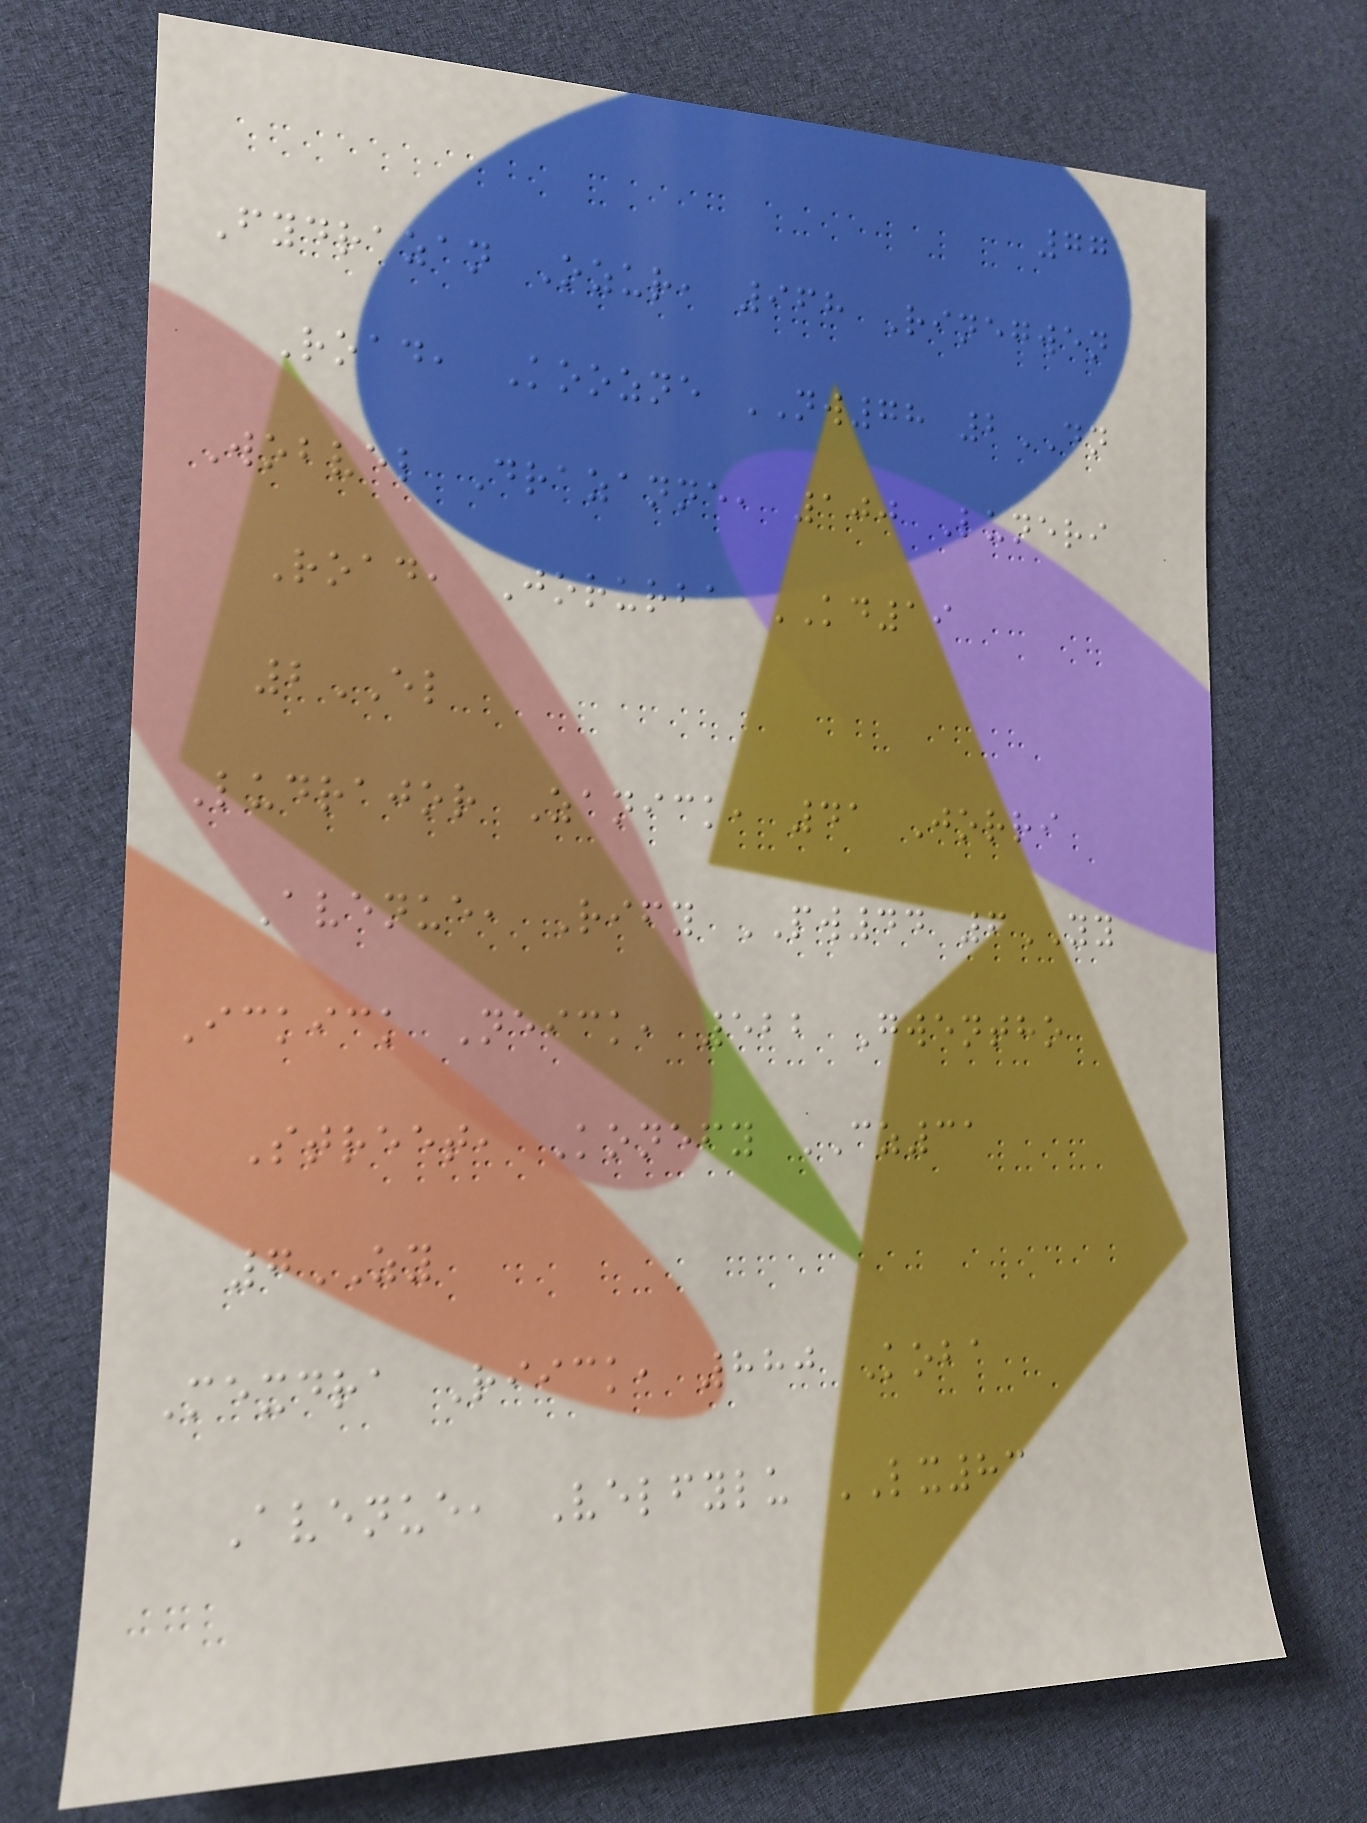77
Fydrazan Ozur, 968 Rinegwen
Road, Koozne NW78 2DN
Wobvel Drazanne, 100 Luneri
Road, Jorurba KD19
2EL
Ludrajor Zanick, 41 Jorri
Avenue, Rify PW44 6YY
Ickick Neick, 522 Gwentho
Street, Konefy CZ31
7ZY
Mexdra Riick, 880 Koba
Avenue, Velfylu LX83
